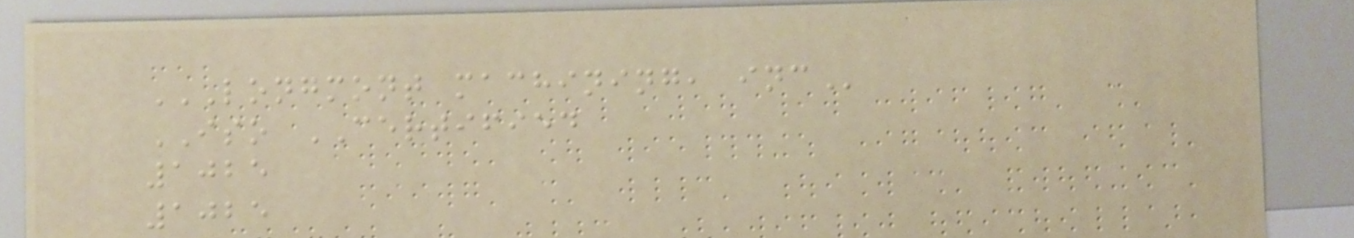LONGMONT MACHINING, INC
ISO CERTIFIED
1025
1025
